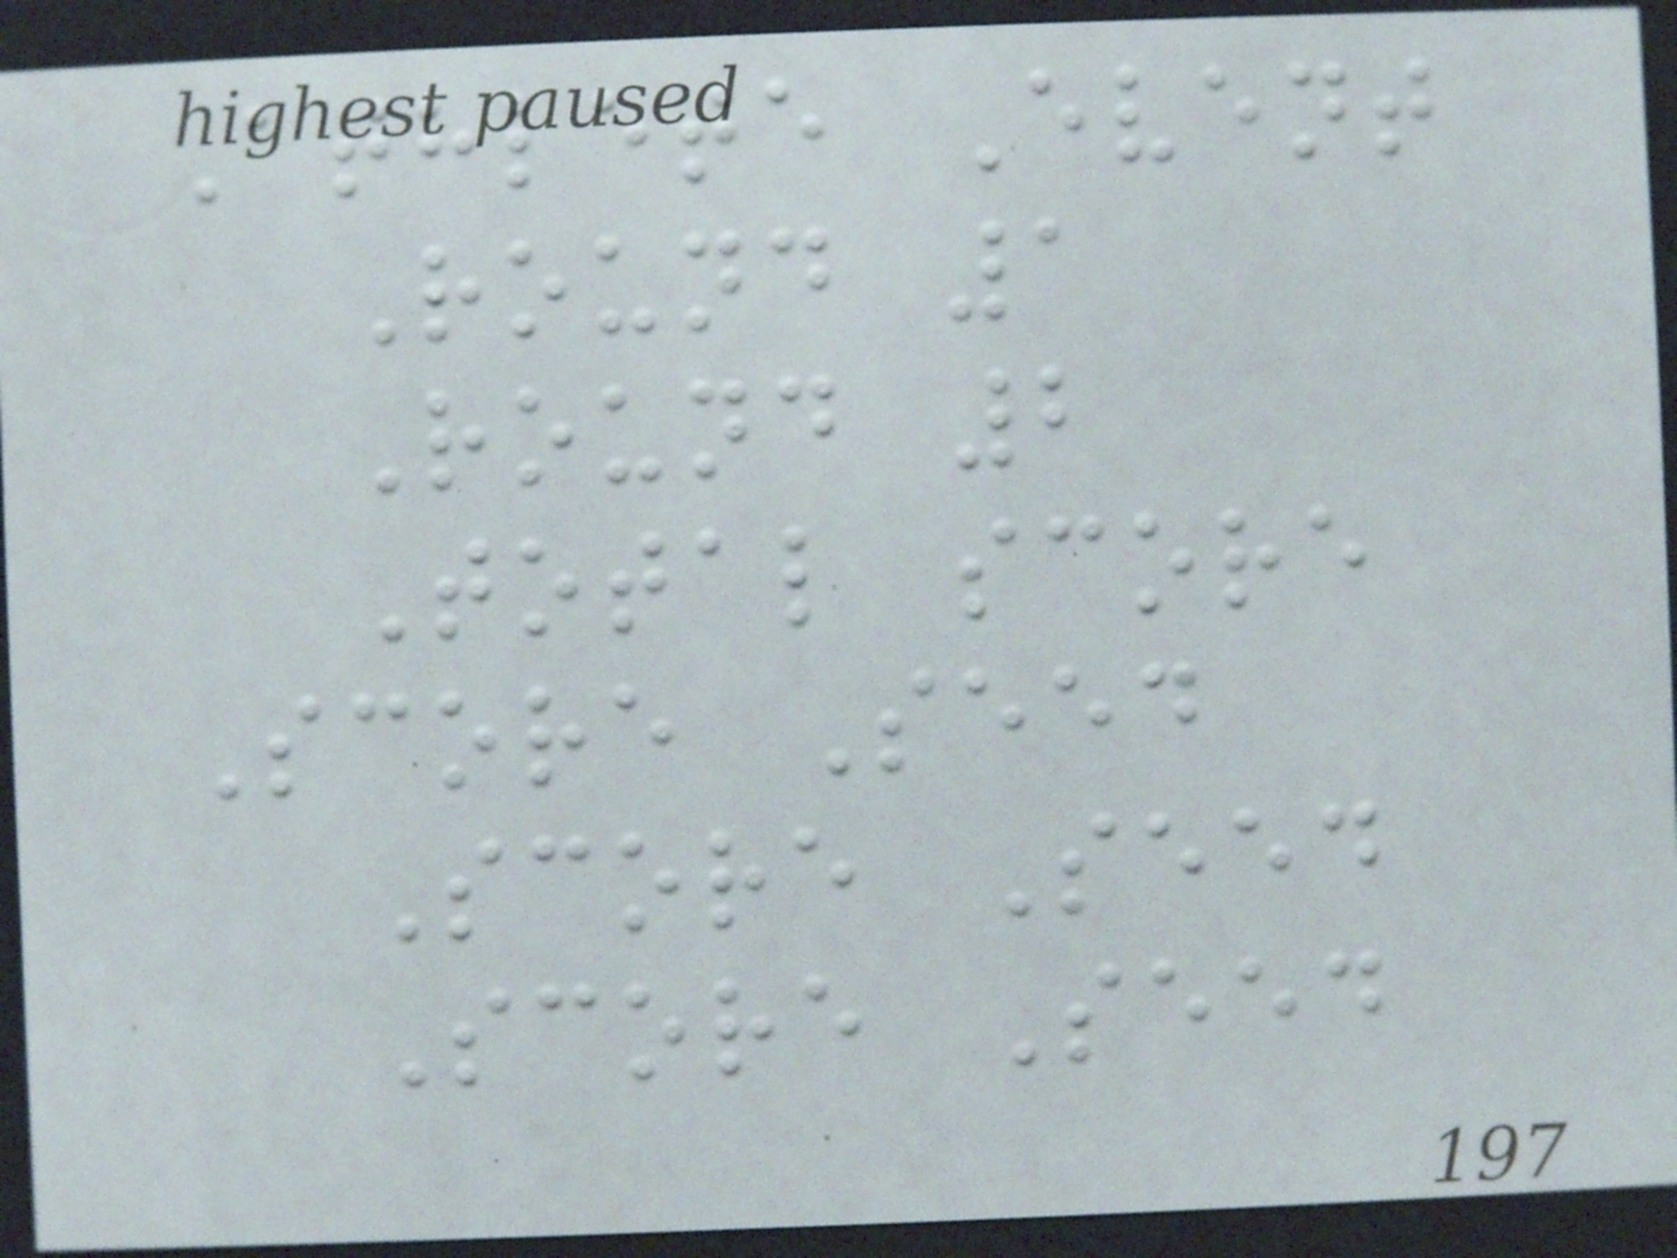Athlete Event
Round 1
Round 2
Total score
Score Seed
Score Seed
Score Seed
